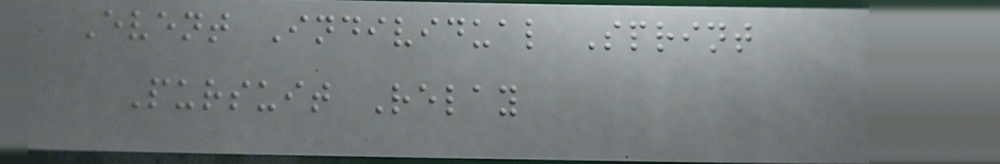Event Individual Sprint
Pursuit Relay
